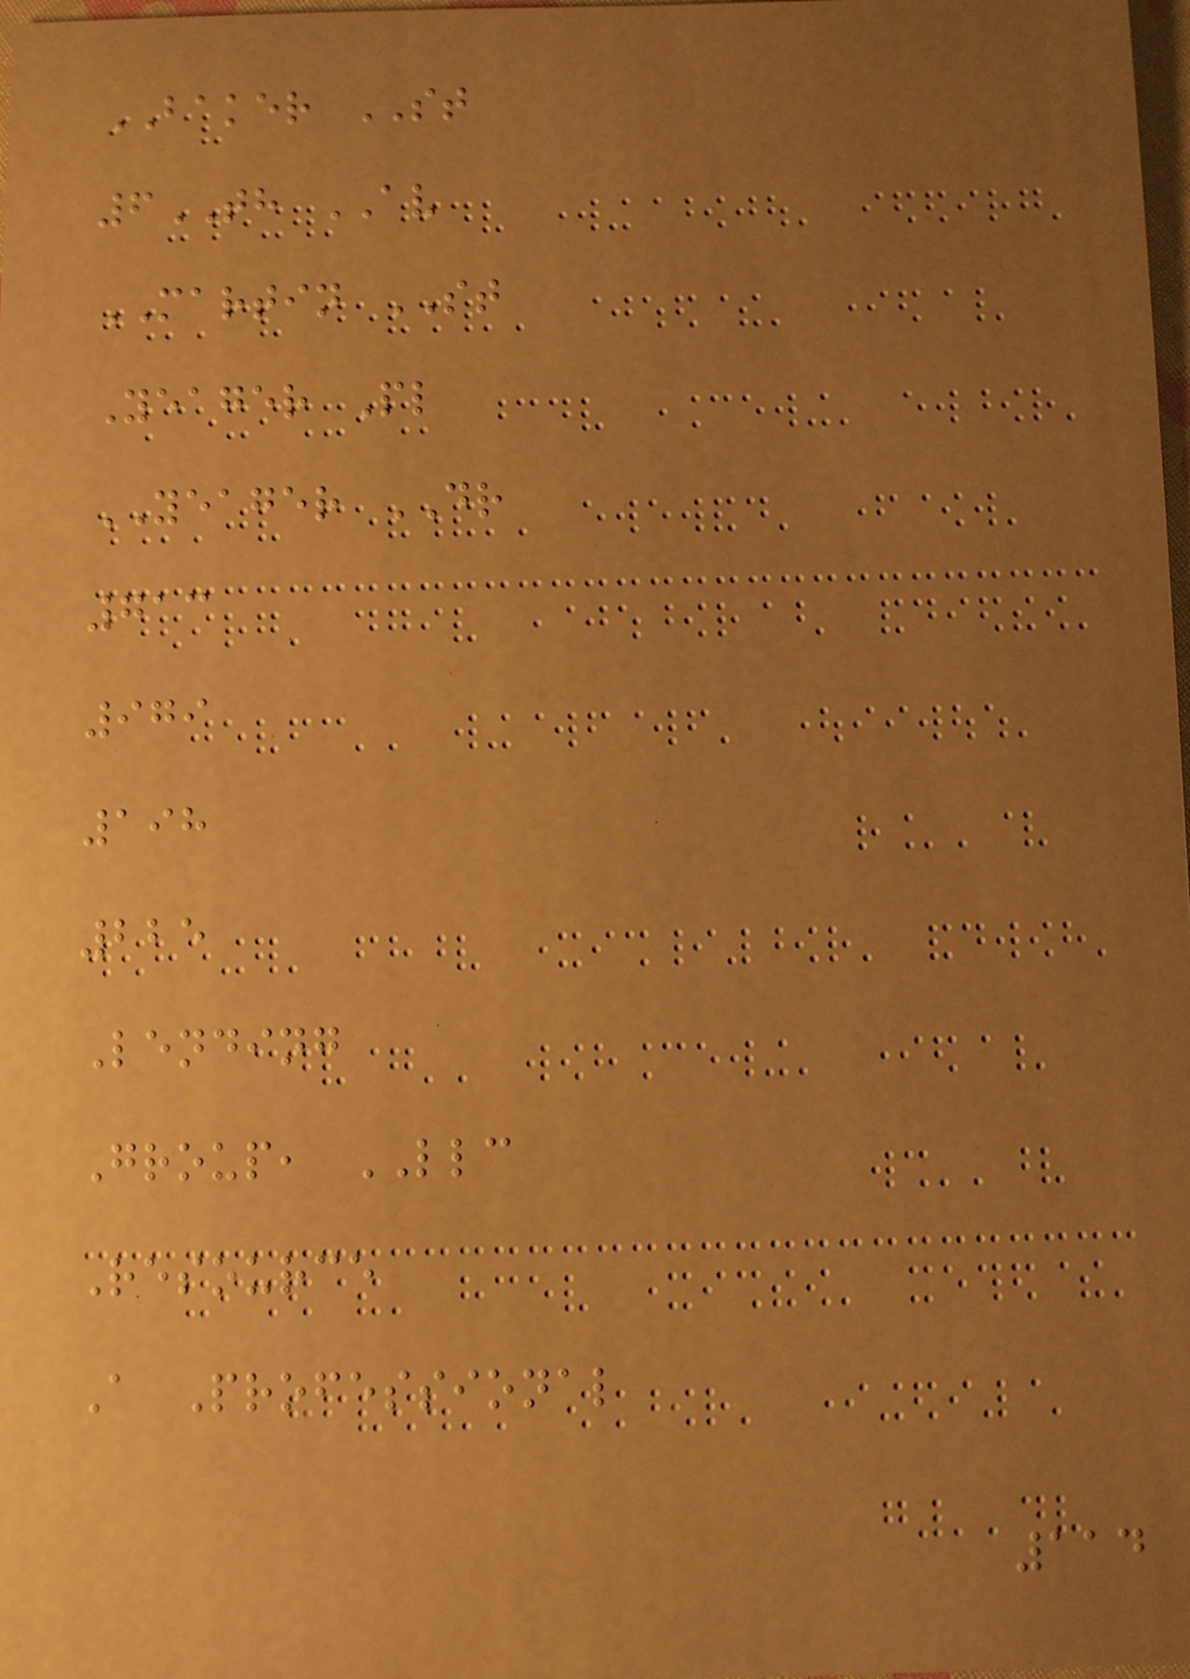BAKER ST
6TH AV
MARTIN ST
Yeager Pl
YEAGER DR
713
979
198
225
Lending
Group, LLC
Resource
A Professional
114
